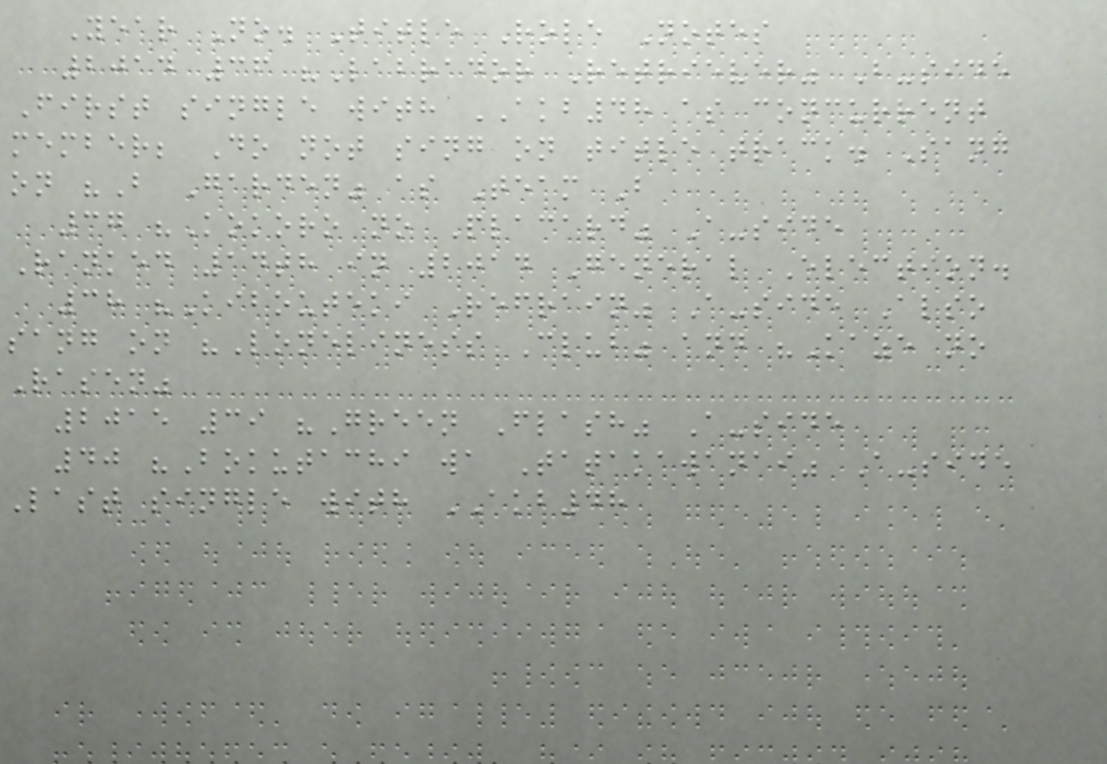Year No. Title Role Notes
2014 36 "Labrador Retriever" B-side
First single with AKB48 as concurrent
member; Do not sing on title track. Sang
on "B Garden" as Team B
37 "Kokoro no Placard" A-side
Ranked 14th in 2014 General Election.
38 "Kibouteki Refrain" A-side Also
sang on "Loneliness Club" and "Kaze no
Rasen"
2015 39 "Green Flash" A-side
40 "Bokutachi wa Tatakawanai" A-side
Last single with AKB48
